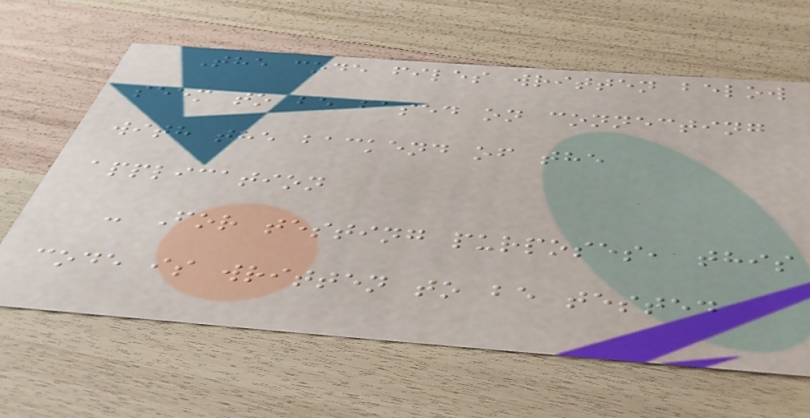The code files written below
seem to be based on connecting
with the backend of the
application
- For testing purposes, this
code is written to be tested
